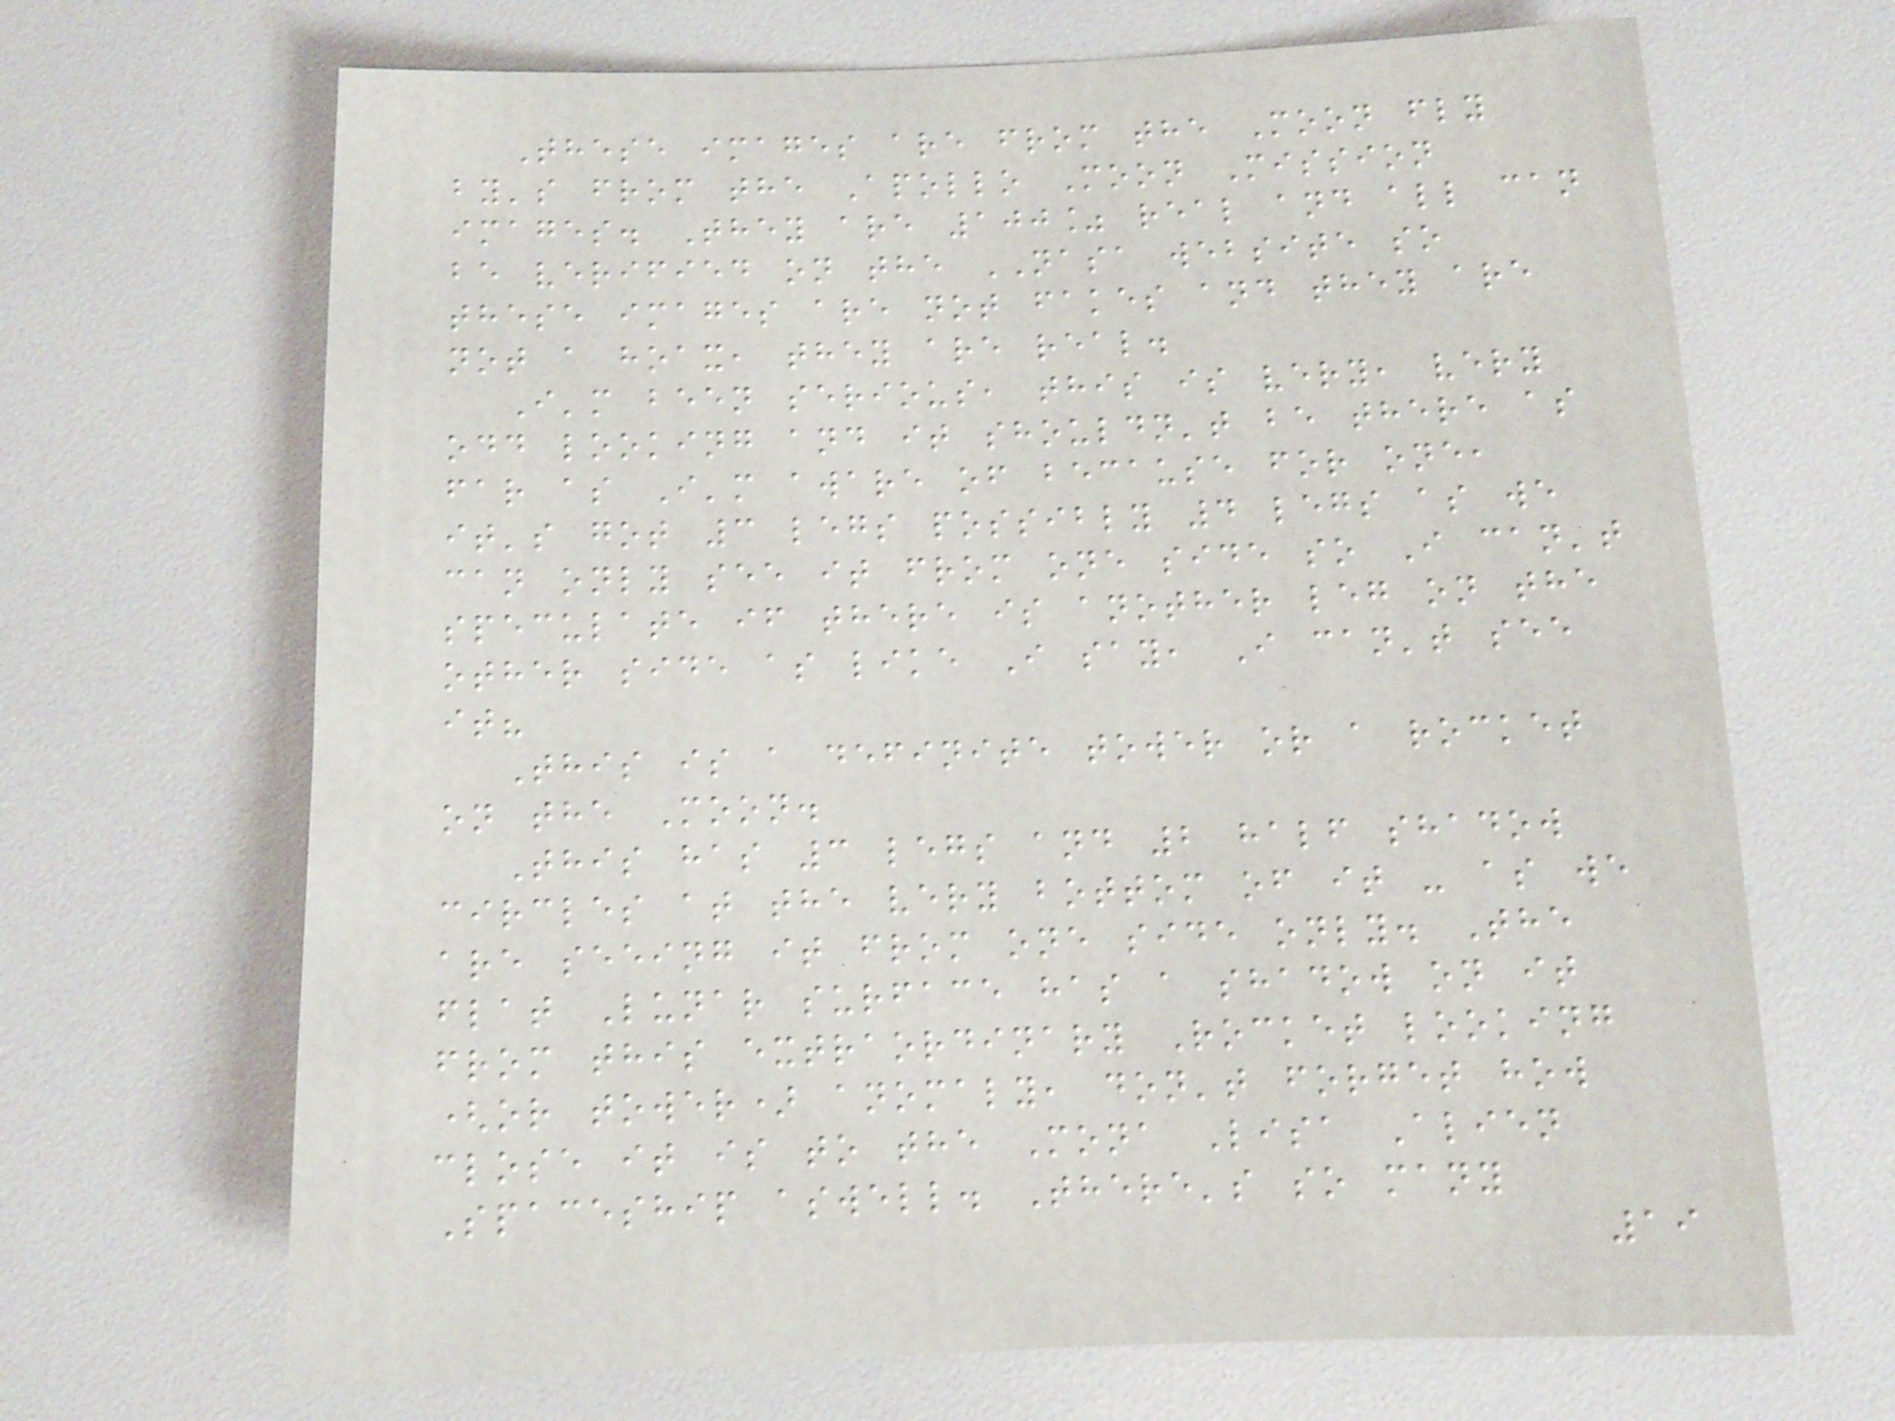These images are from the Moon fly
by's from the Apollo Moon Mission
images. They are 100% real and all can
be verified on the NASA website so
these images are not fakes and they are
not a hoax, they are real.
I'm been serious, this is very, very
odd looking and it shouldn't be there as
far as I'm aware of because for one,
it's got 3 legs possibly 4 legs as we
can only see it from one side so I can't
speculate if there is another leg on the
other side as like I say, I can't see
it?
This is a definite tower or a rocket
on the Moon.
This has 3 legs and 2 half shadow
circles at the very bottom of it - as we
are seeing it from one side only. The
flat Lunar surface has a shadow on it
from this extraordinary Rocket looking
(or tower) anomaly, don't forget how
close it is to the Mona Lisa Alien
Spaceship aswell. There's so many
19
